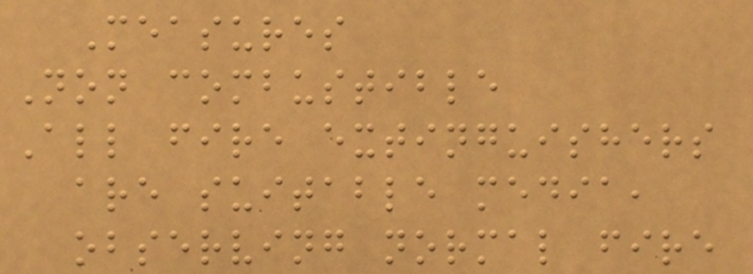Measures
Non combustible
All fire extinguishers
are suitable media,
observing normal fire
